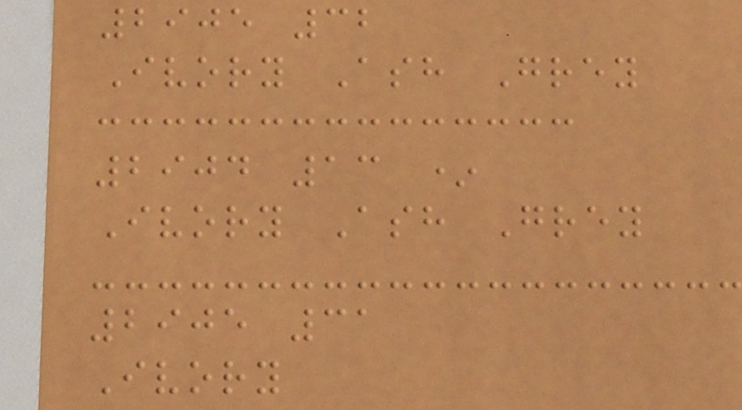2905 32
Ivory Ash Grey
2904 13 *
Ivory Ash Grey
2905 31
Ivory
